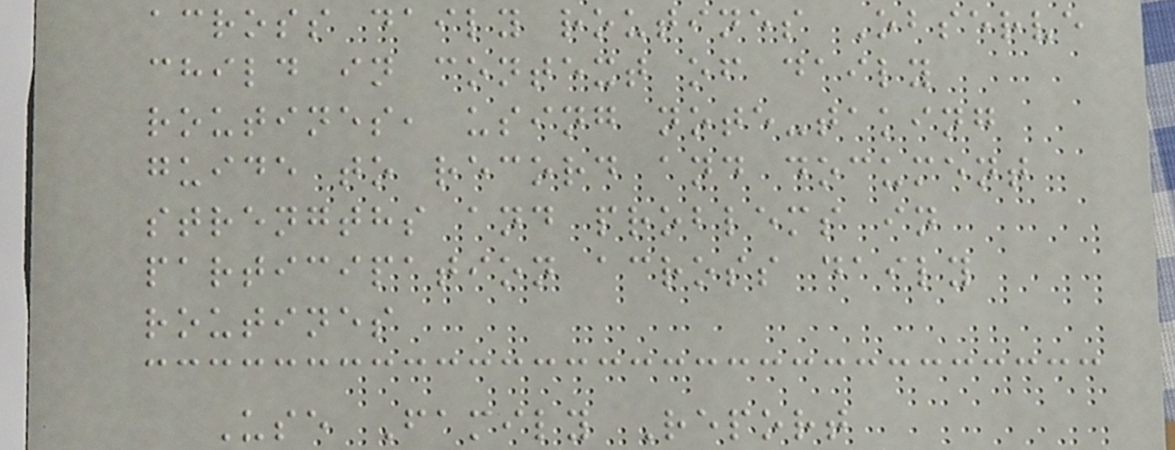across daily routines Observe
child in context of daily
routines, using note-taking
guide to record and document
strengths and problems in
participation across daily
routines
Use Family Report
